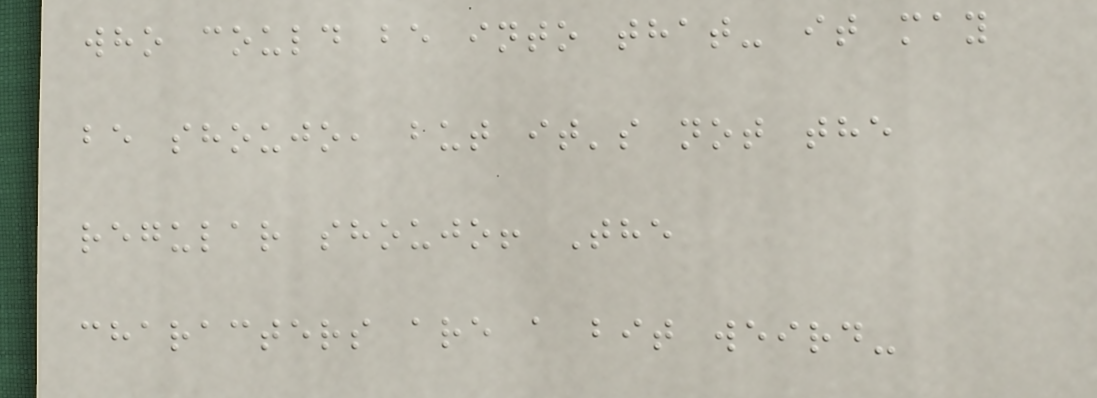who could be into that- it may
be shoujo, but it's not the
regular shoujo! The
characters are a bit weird-
